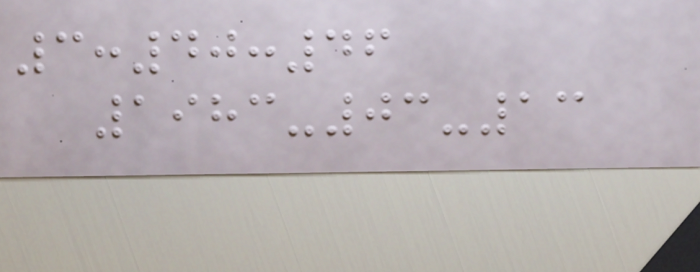3:40:46
1983-03-13
